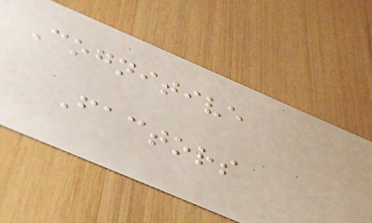Cognitive
Factors
